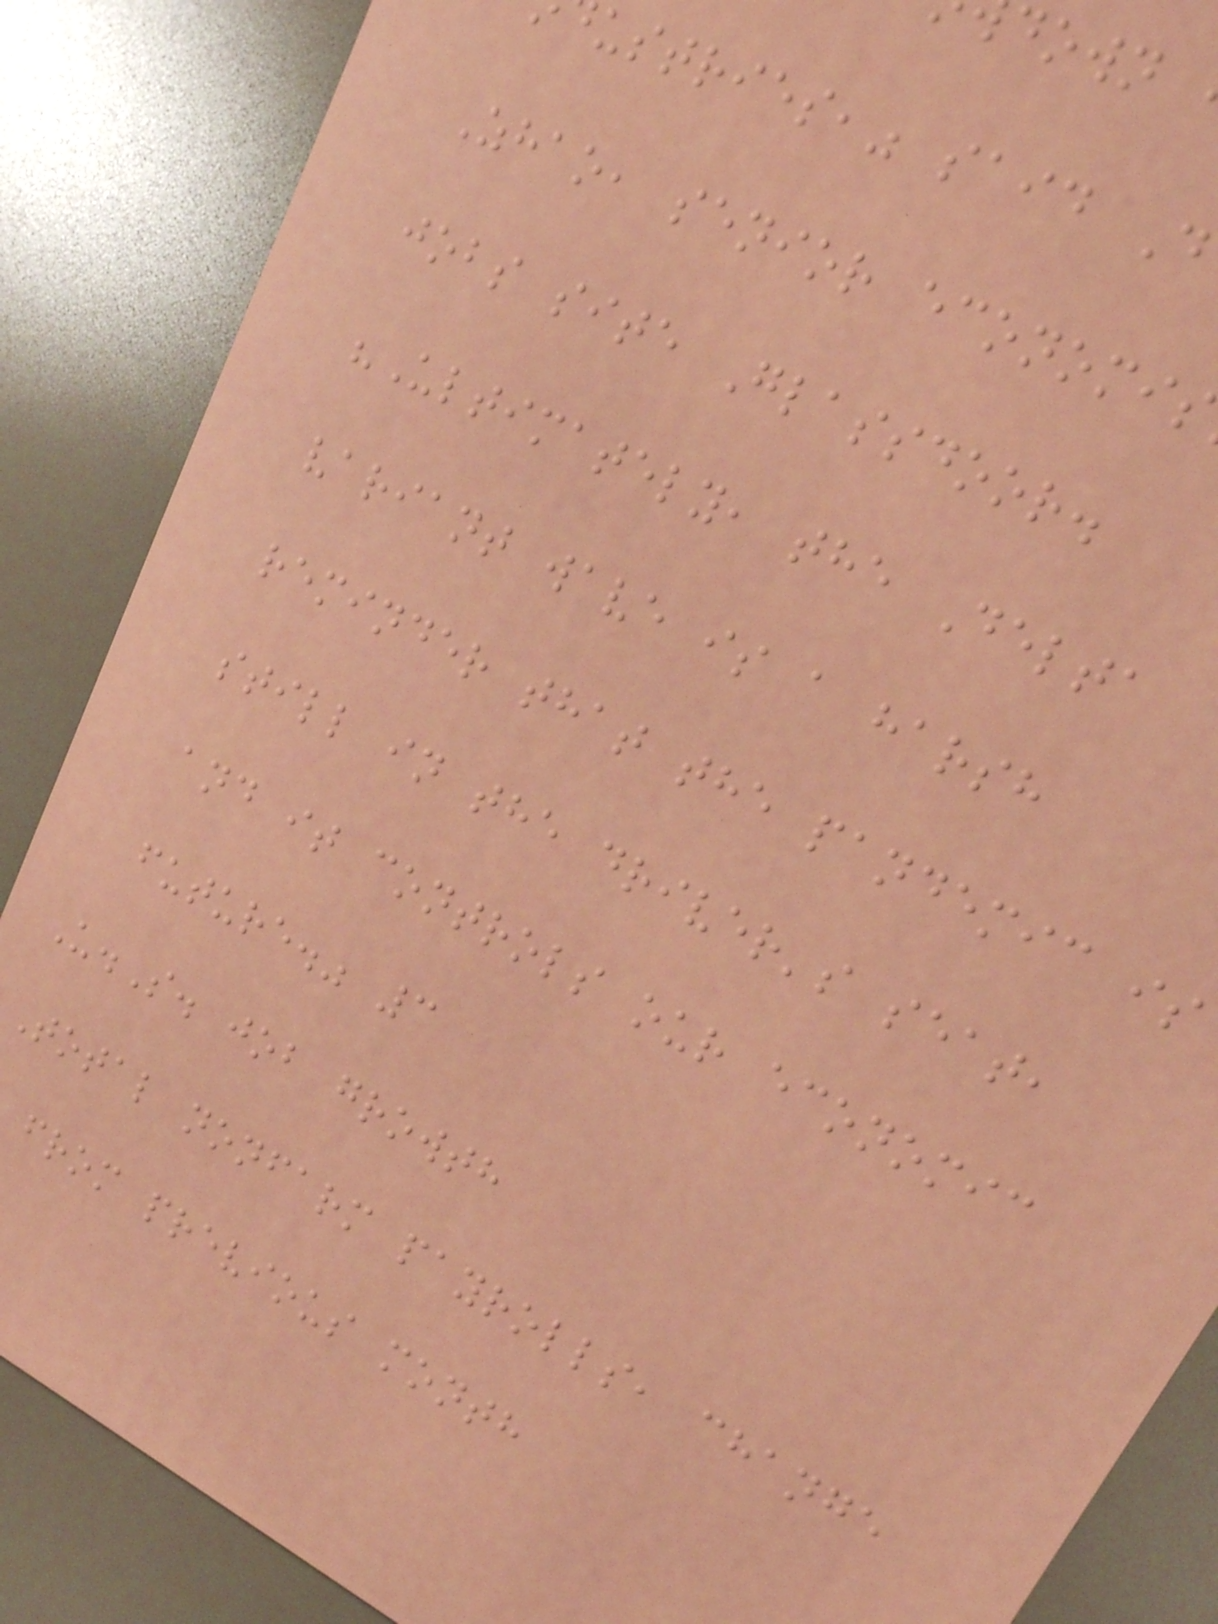ustries," said D
Zhao, senior economis
jobs site Glassdoor.
"Ultimately, the Delta
variant wave is a harsh
reminder that the pandemic is
still in the driver's seat,
and it controls our economic
future." 3
U.S. job growth
Total nonfarm payrolls, change
from previous month
